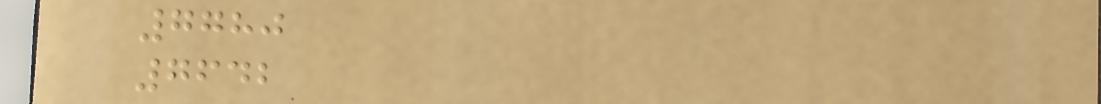7780
7642
